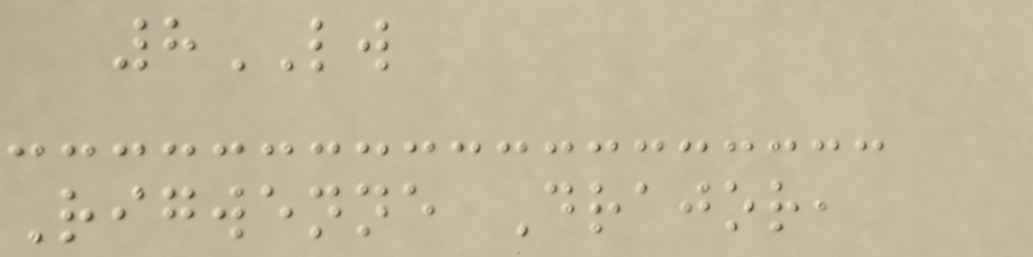8LW
Rigwenne Drajor,
